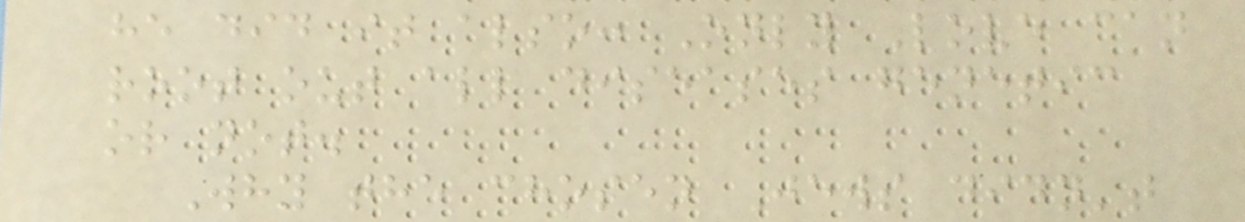he did it also: Only Love can
root out all diseases genetic
or not.
Why the chosen Jews didn't
